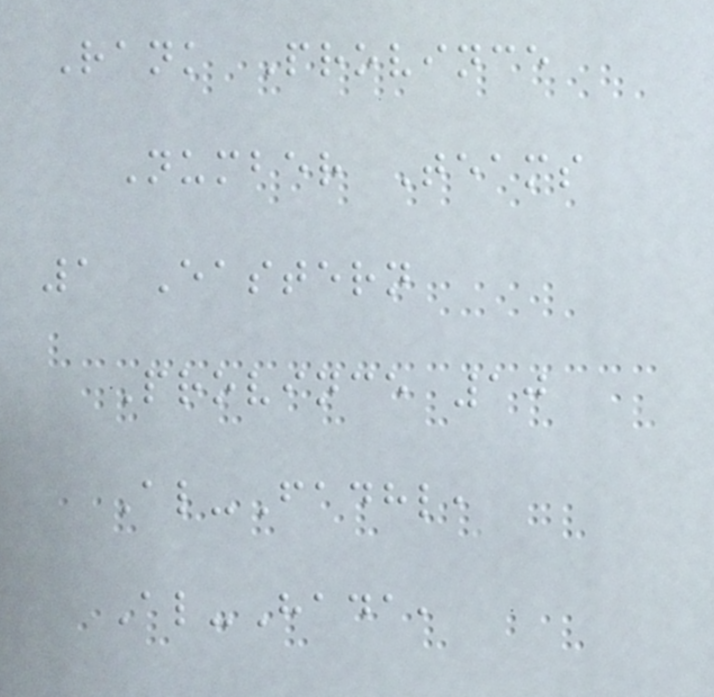Rank Province
Number Teams
1 Eastern
Province 10
Al-Fadhl,
Al-Hada,
